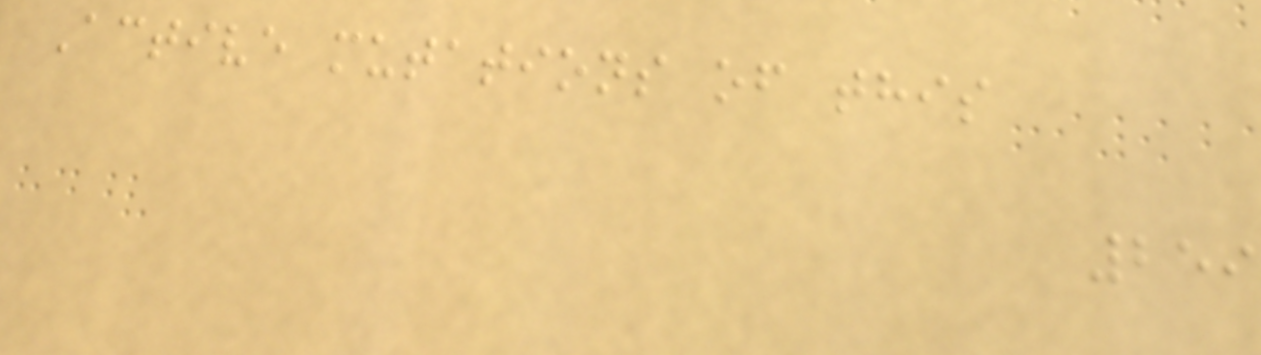Active mutations of this
259
